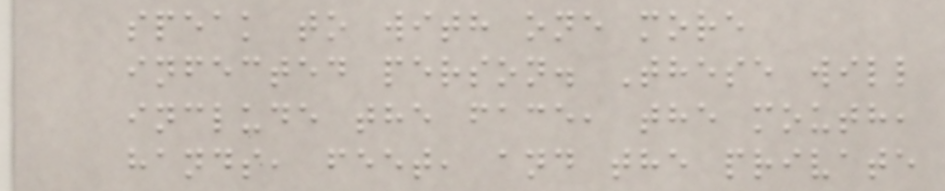speak to with one more
infected person. These will
include the face, the mouth,
hands, feet, and the private
